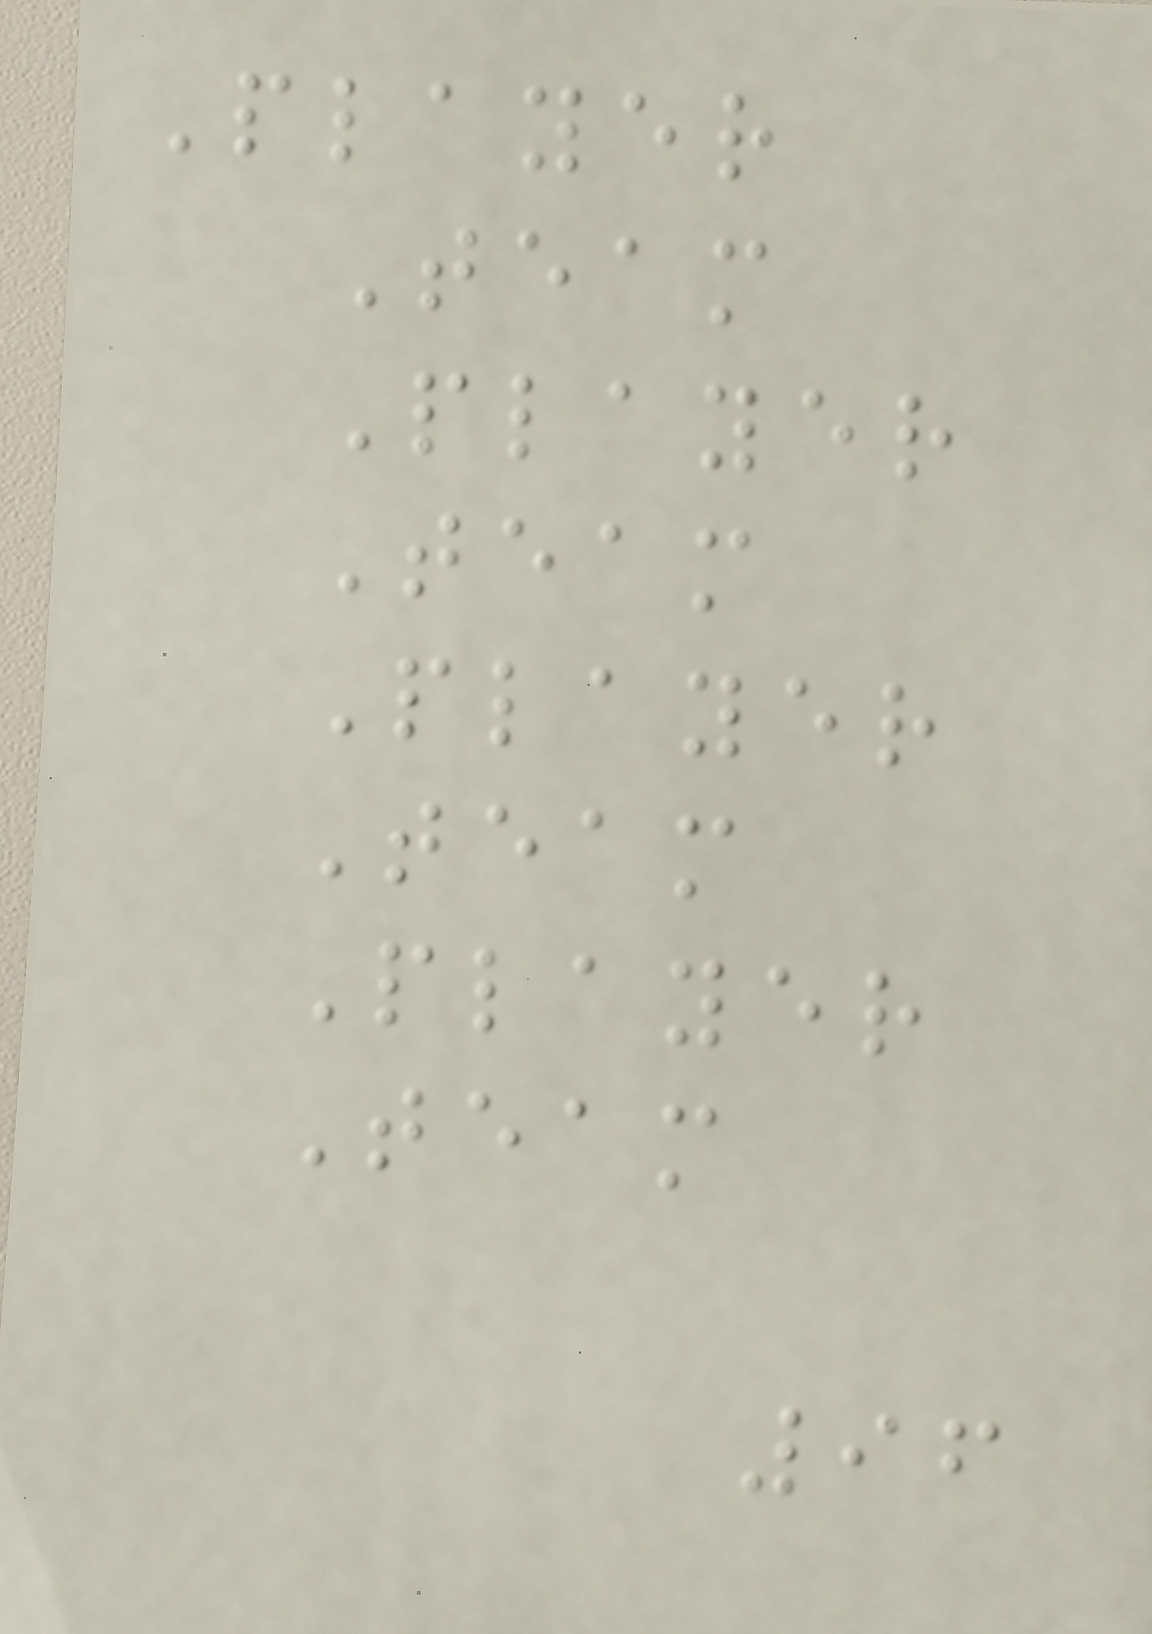Player
Team
Player
Team
Player
Team
Player
Team
96
